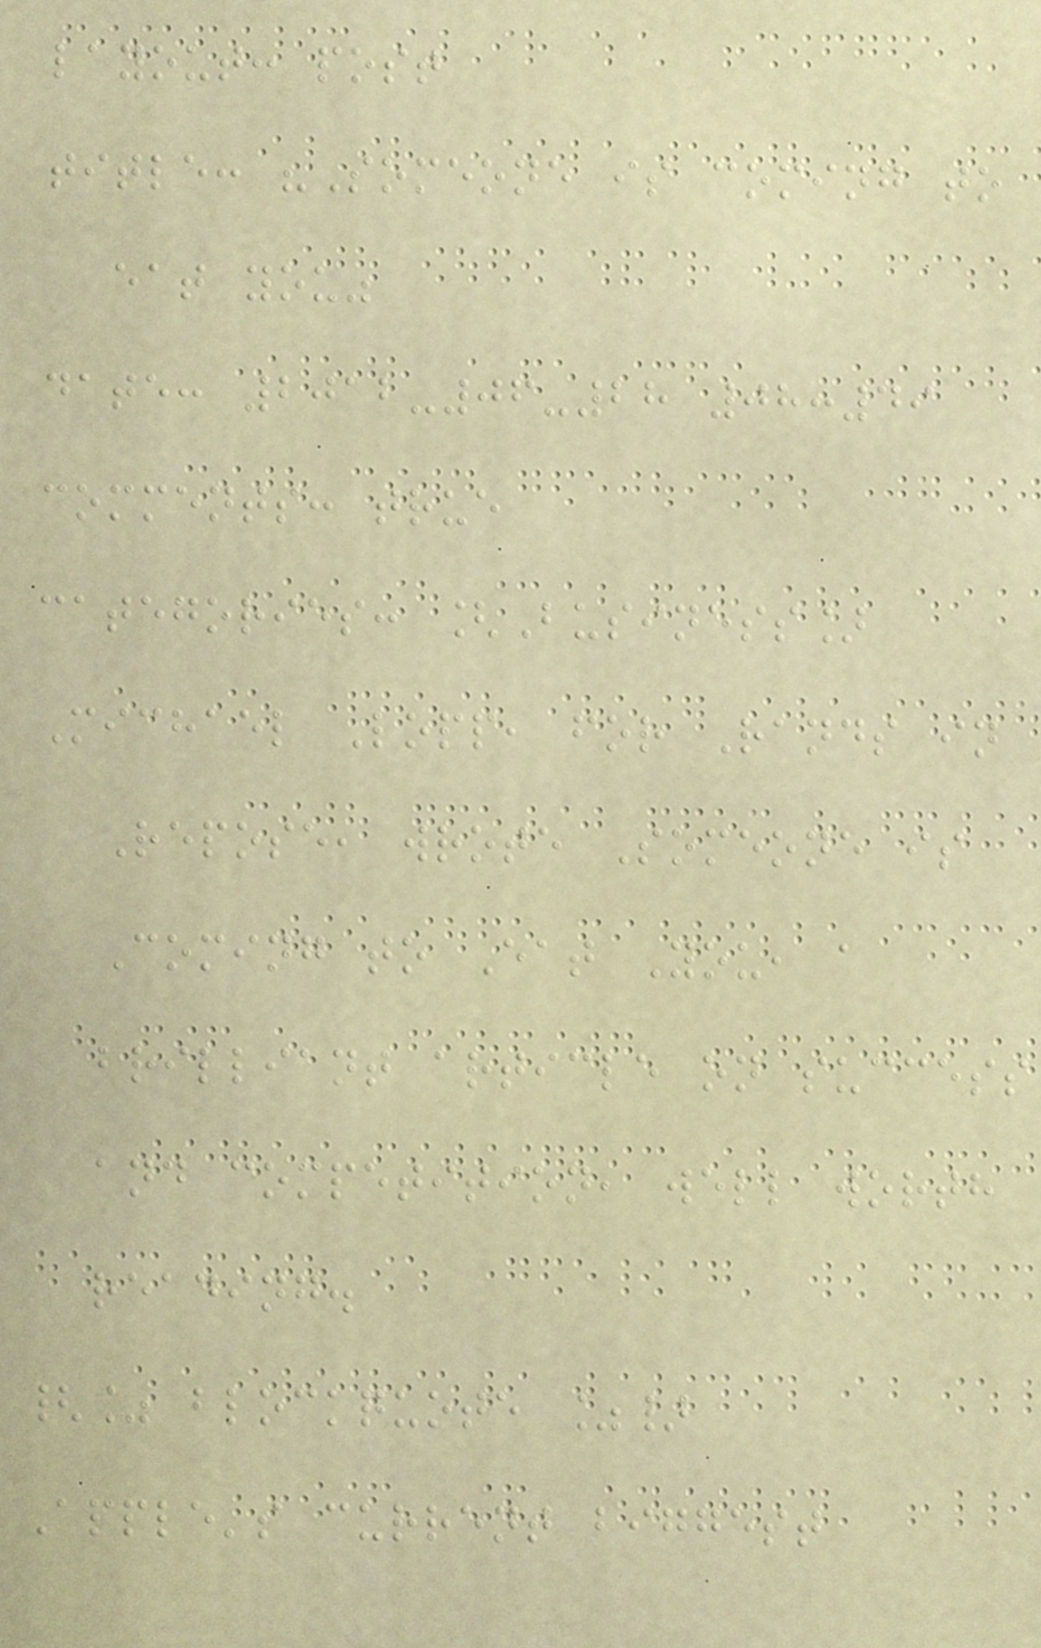layout: post
title: "Someone is coming to
eat you"
date: 2012-06-28 08:49
comments: true
categories: [Business]
Michael Lopp, for Rands in
Repose, wrote Someone is
Coming to Eat You, a
brilliant article on success
and competition, well worth
reading.
{% blockquote %}
Apple's current biggest
